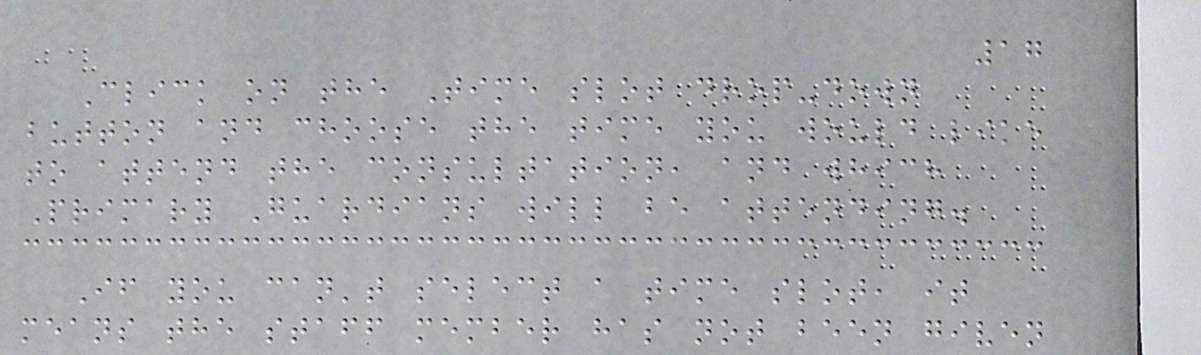17
Click on the Time slot drop-down
button and choose the time you would like
to attend the consultation, and which
Primary Guardians will be attending.
If you can't select a time slot, it
means the staff member has not been given
